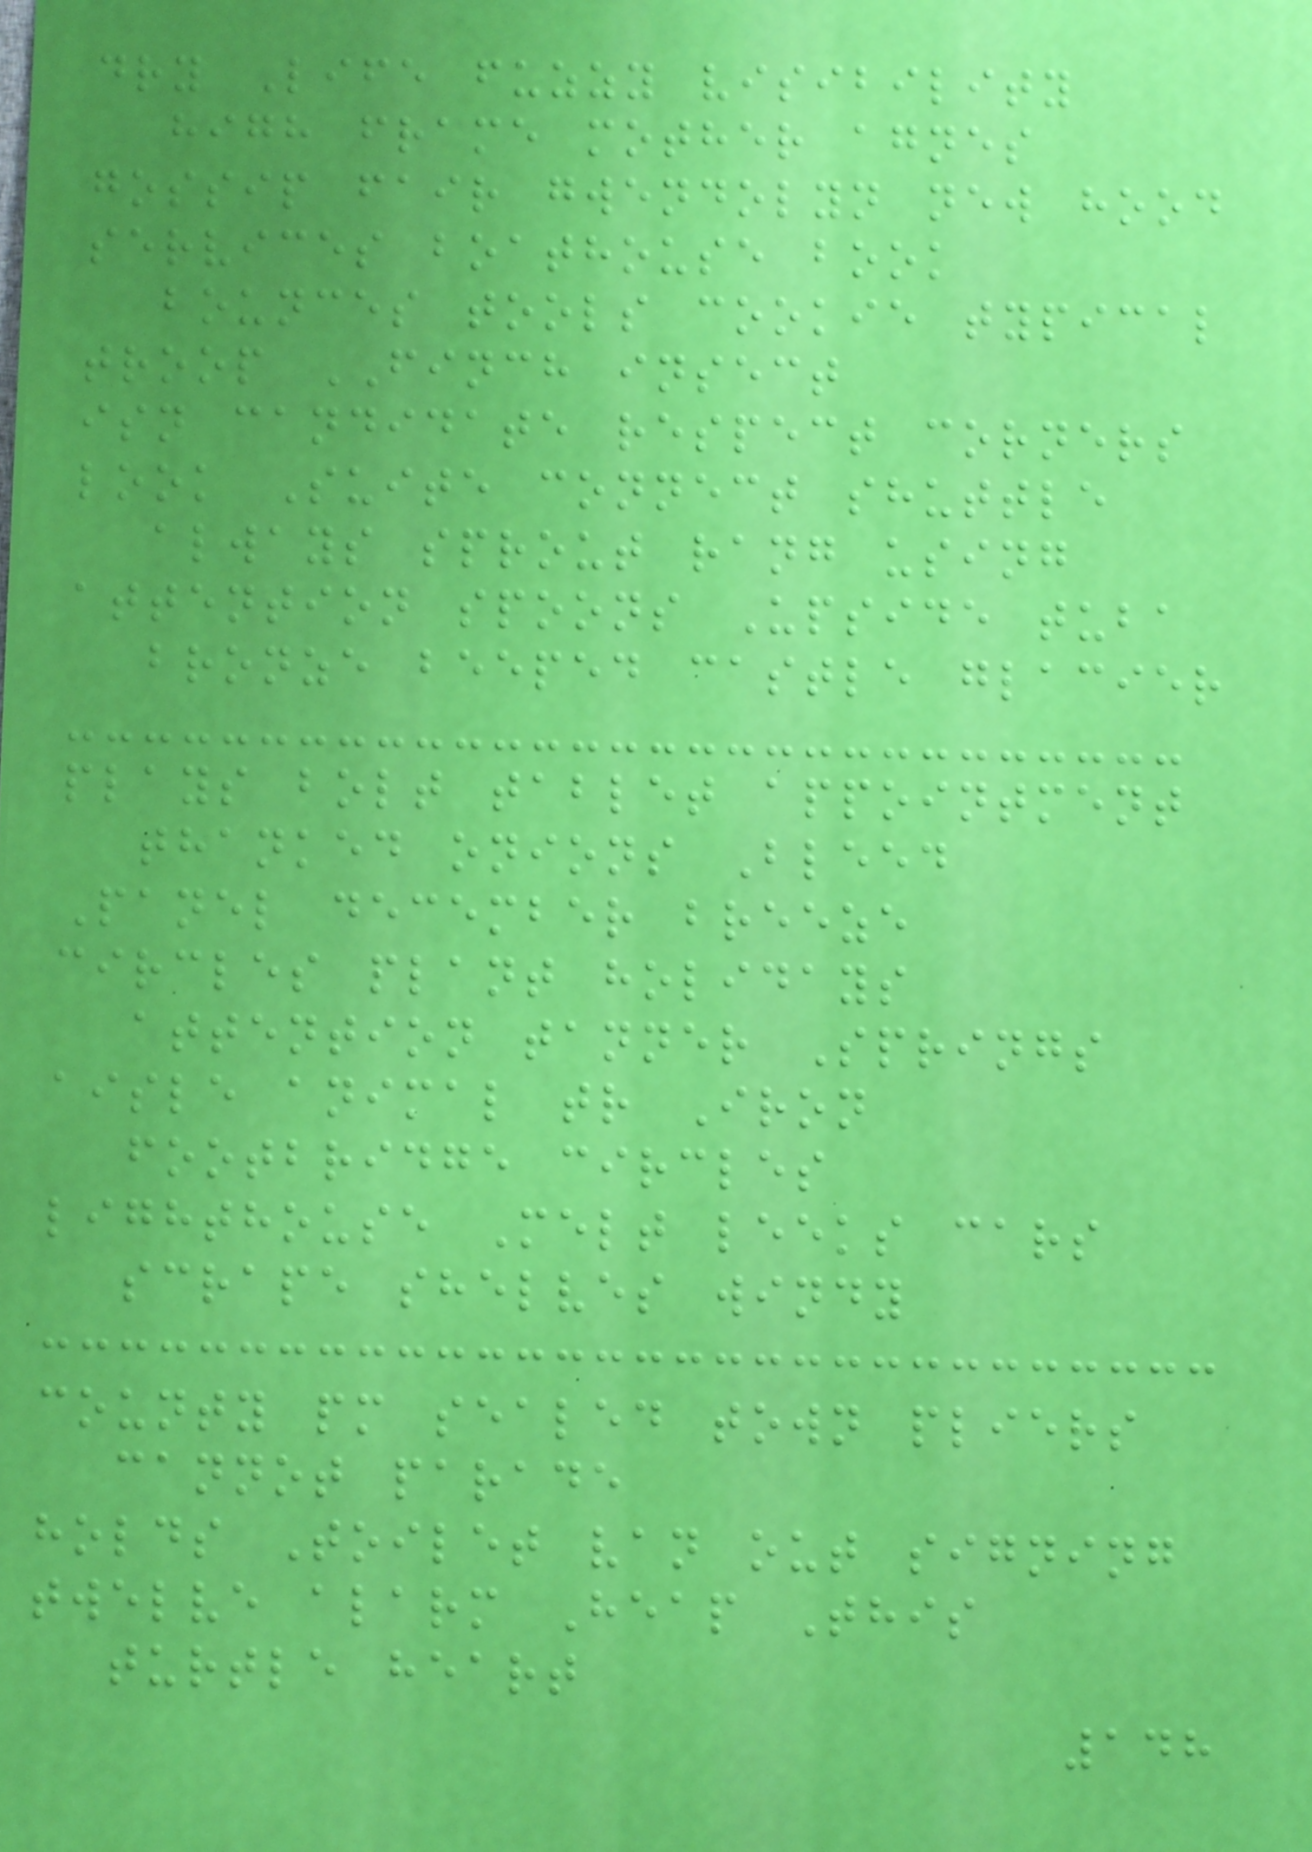dry Life fuzzy visibility
high frame mother agnes
gossip fair gwendolyn new hood
services boathouse book
bounces tools cookie typical
troop FINCH insect
isn candidate respect corners
look Suite connect shuttle
always sprout rang using
attention spoons Upside tuba
bronze beeped castle glacier
plays bolt tablet appointment
thanked onions Bleed
Panel december breeze
circles plant holidays
attention tanner Springs
aisle animal tr Iron
footbridge circles
lighthouse Melt leeks cars
scrape shelves windy
county pm sealed town pliers
cannot parade
holds Toilet van out signing
twelve alarm Heap This
turtle heart
148
